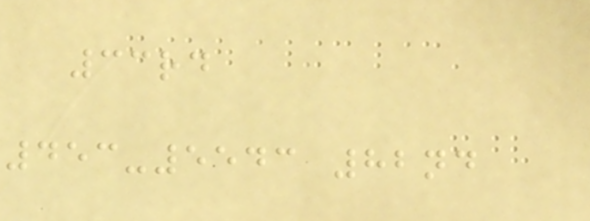33rd
453-5543 82nd
